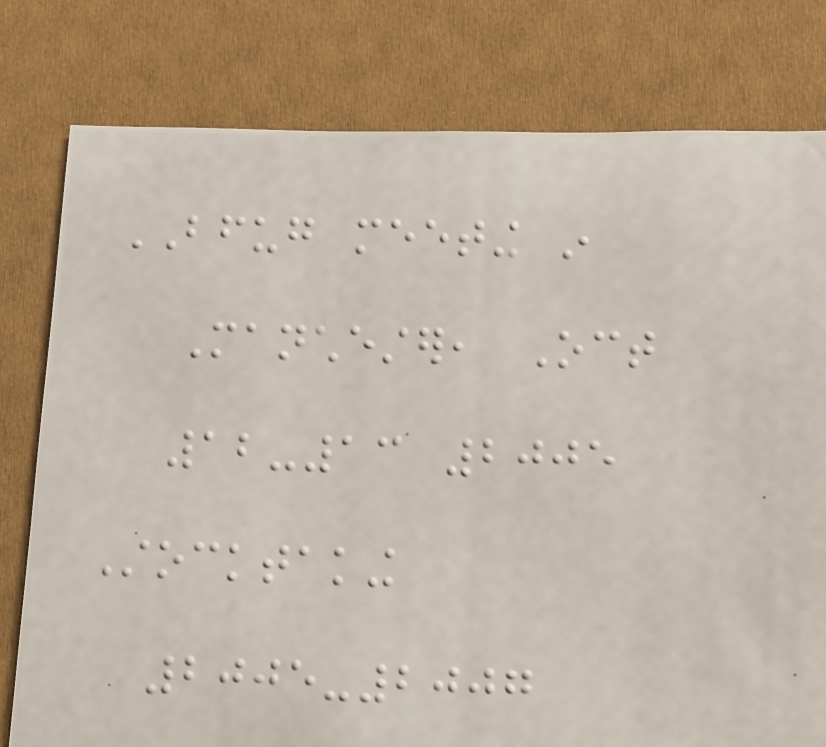BFUG meeting in
Manchester, Oct
12-13 2005
Stocktaking
2005-2007
